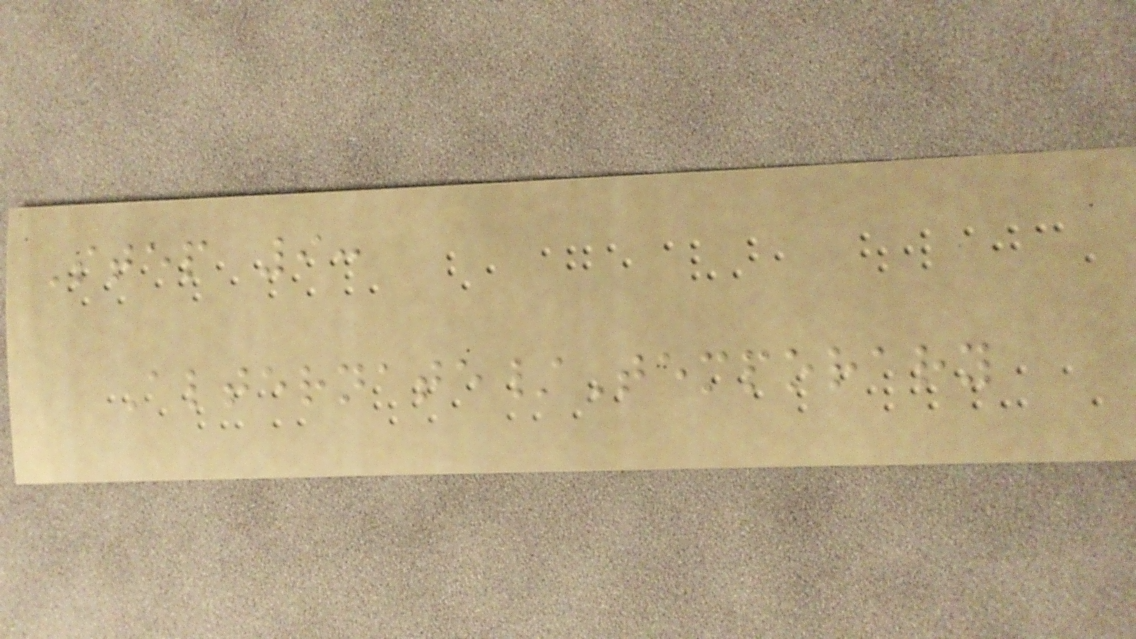Step 9:
Alternate/Temporary
